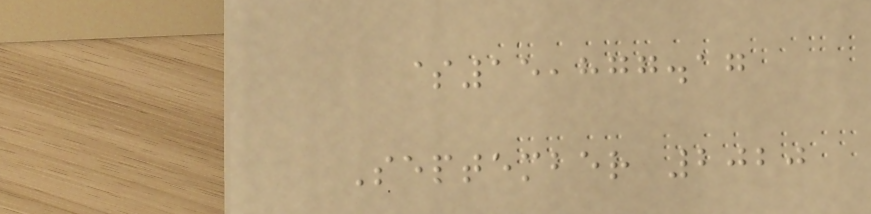$15,877.17
September 2020
